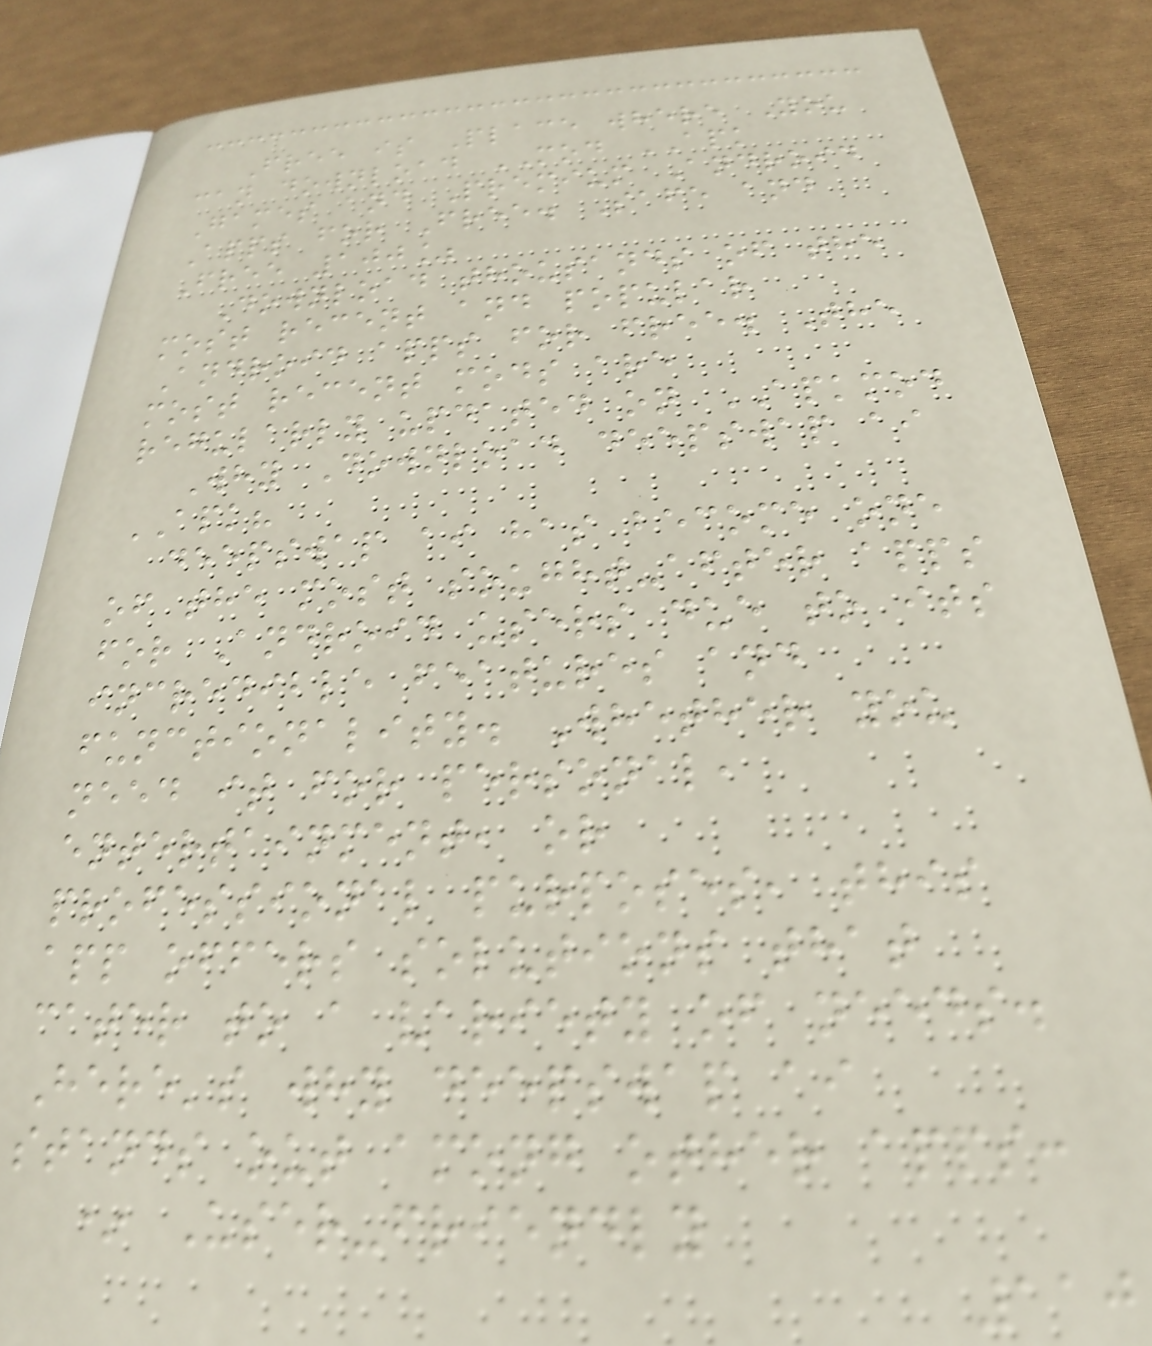Free is Place where You
can download MOD APK
Games and Premium Android
Apps for Free. Safe and
Free 100%
Download thousands of the
most recent and popular
Android apps for free. The
most recent mods are
regularly updated on APKMOD
Why Download deepswap ai
APK?
deepswap ai has become one
of the most sought-after apps
for Android users due to its
incredible features and
functionality. Whether you
need it for personal,
entertainment, or
professional purposes, this
app offers solutions that
cater to a variety of needs.
Here's why deepswap ai
stands out among other apps:
* User-friendly
110
